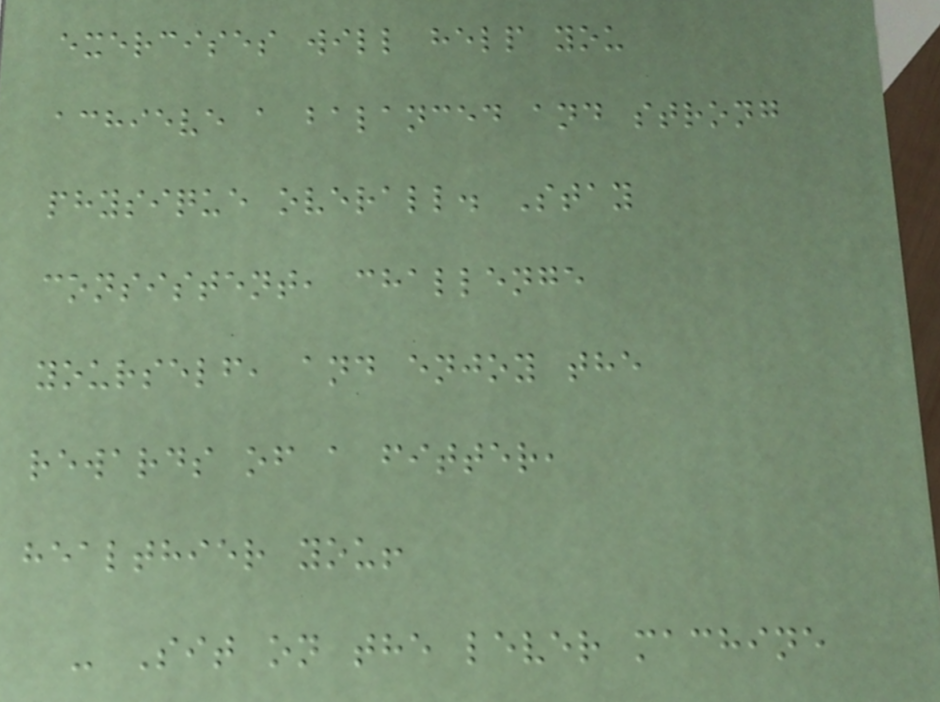exercises will help you
achieve a balanced and strong
physique overall. Stay
consistent, challenge
yourself, and enjoy the
rewards of a fitter,
healthier you!
- Sit on the lever machine
